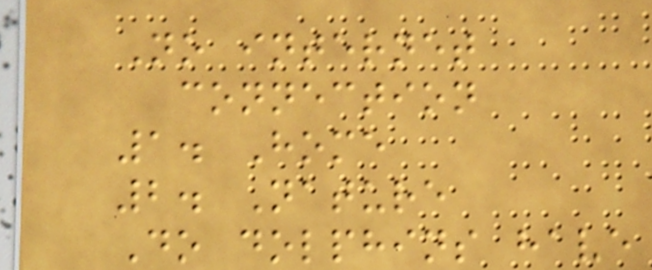No internet
connection
1. Home
2. Nature
Do dolphins have
